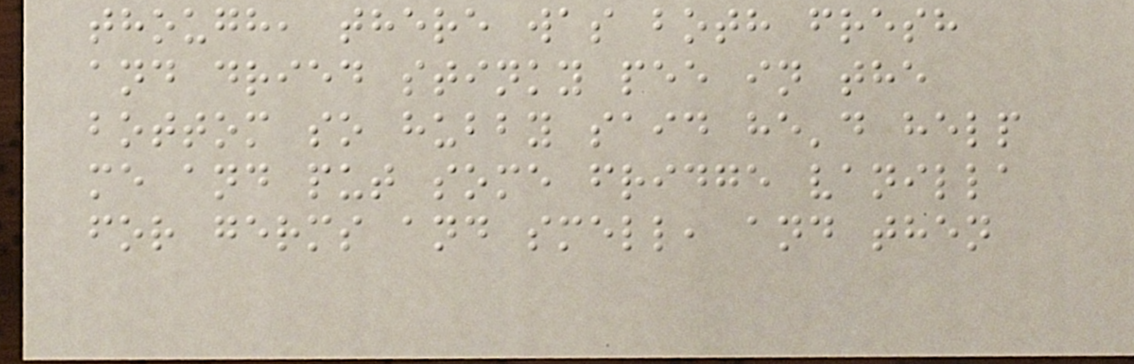though, there was both fresh
and dried stinky pee in the
bottom so hubby said he'd help
me and put some fridge vanilla
for germs and smell, and then
